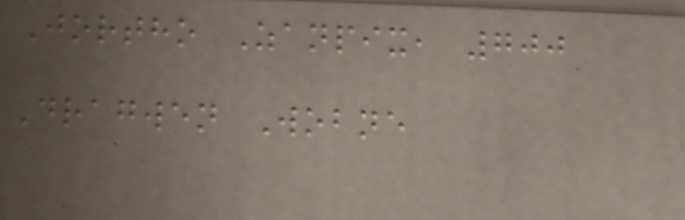Jortho Zanpix, 700
Dragwen Wobne
